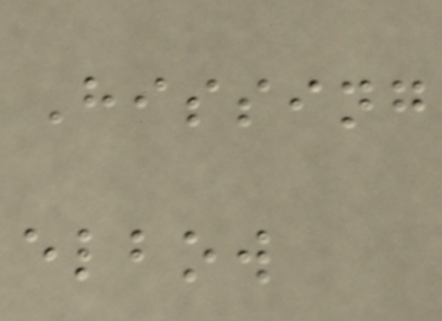Hissing
elbow
